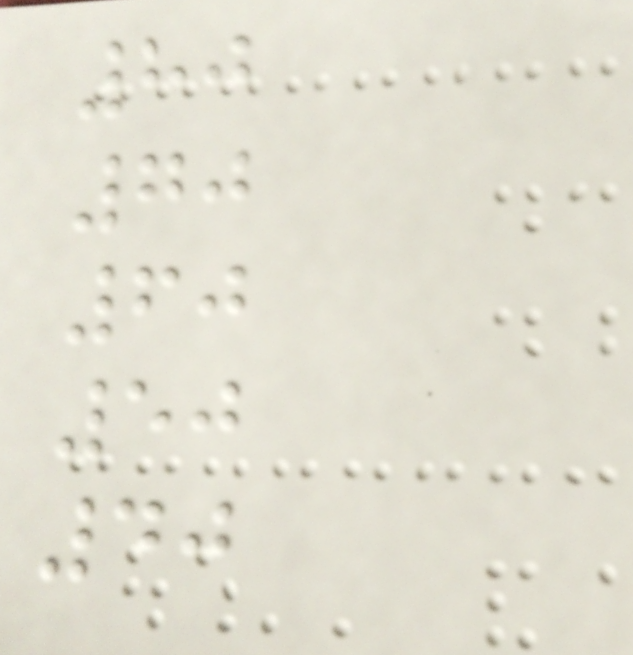80
70
60
50
40
